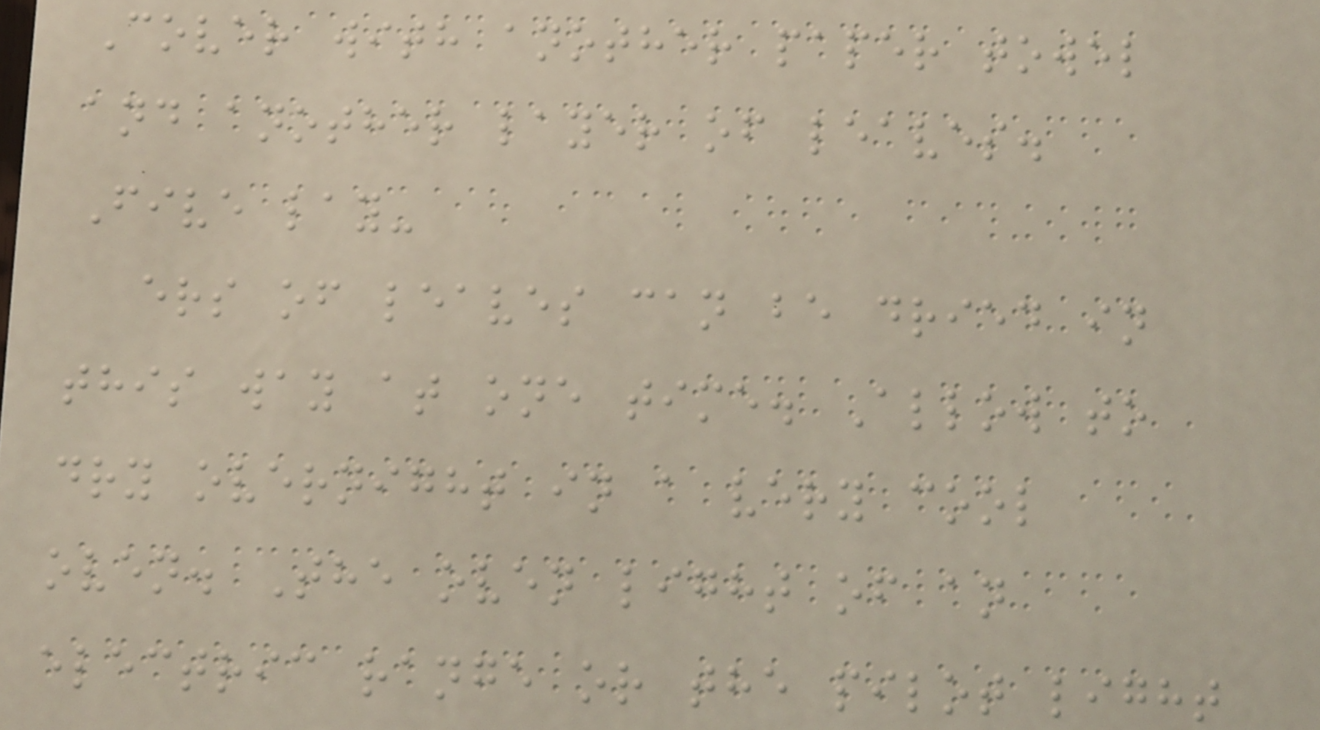Cover with another paper towel
and another layer of leaves.
Five lay-
ers of leaves can be dried in
this way at one time. Allow to
dry overnight in a very cool
oven. The oven light of an
electric range or the pilot light
